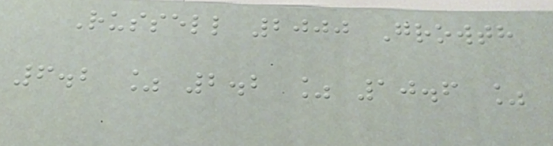Russell 2000 Growth
6.2 % 2.2 % 10.6 %
